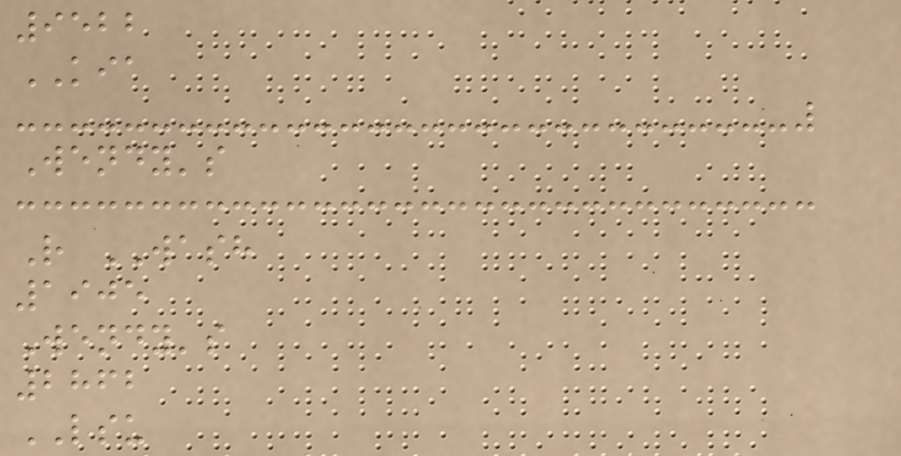9522
KIA
Wendy's
R WASH
1905
Wendy's
2862
LSU
